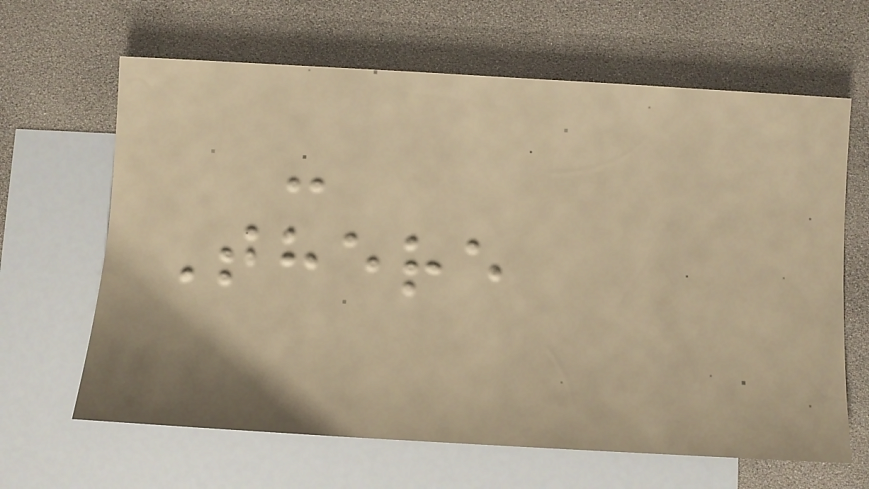-
There
